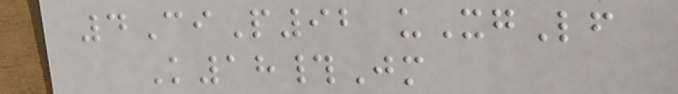4CiP92 uXgLf
K18#Jm
